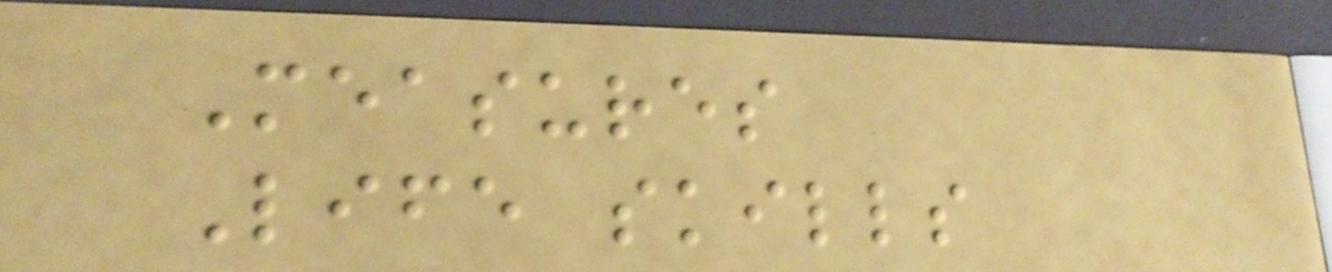Measures
Life skills
